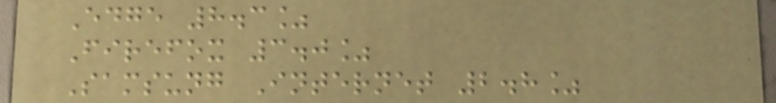Edge 8.3%
Firefox 3.0%
Samsung Internet 2.8%
